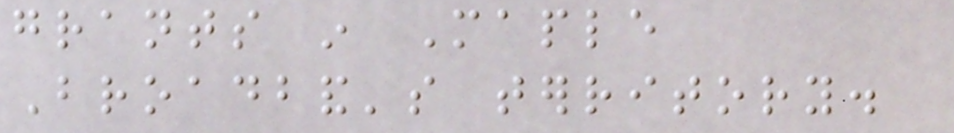grants in Maple
Broadband's territory.
